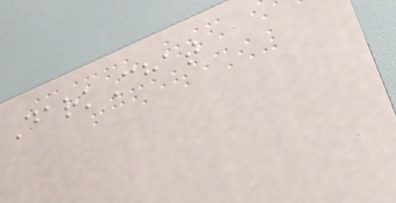DarkChat
